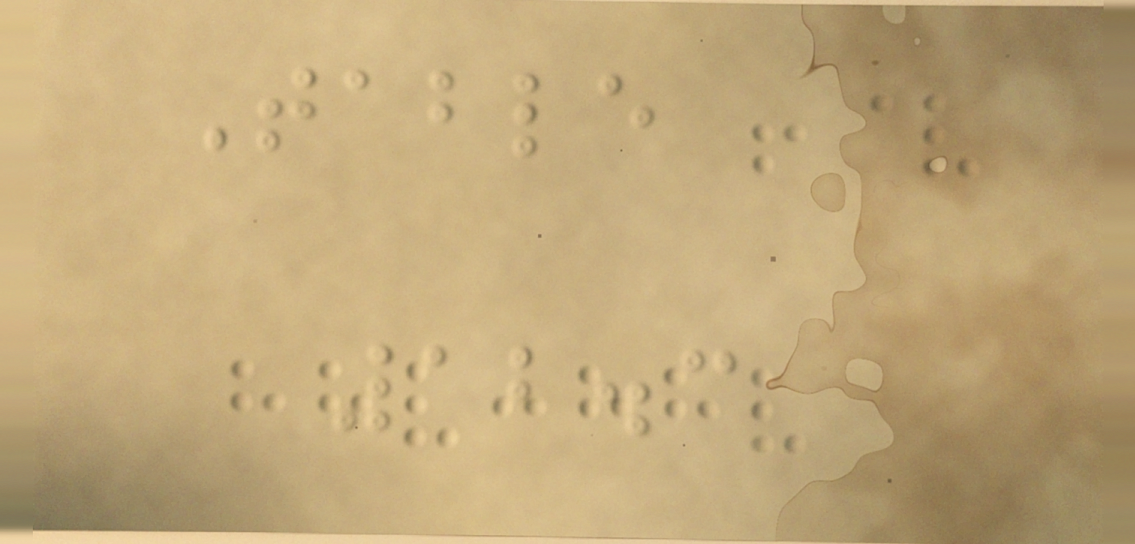Table
12.3
